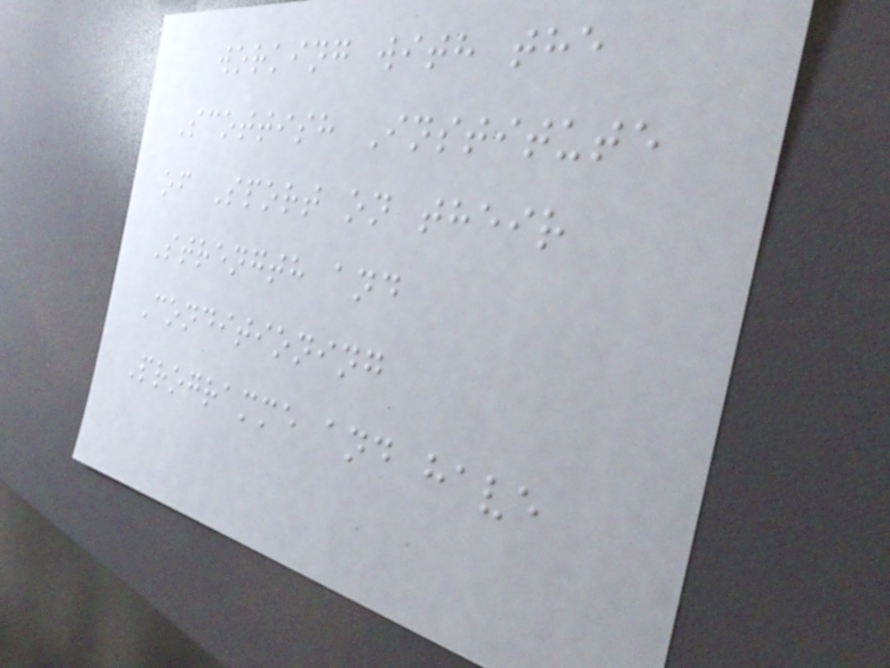working with the
Scottish Institute
of Sport on their
Strength and
Conditioning
Programme and have
